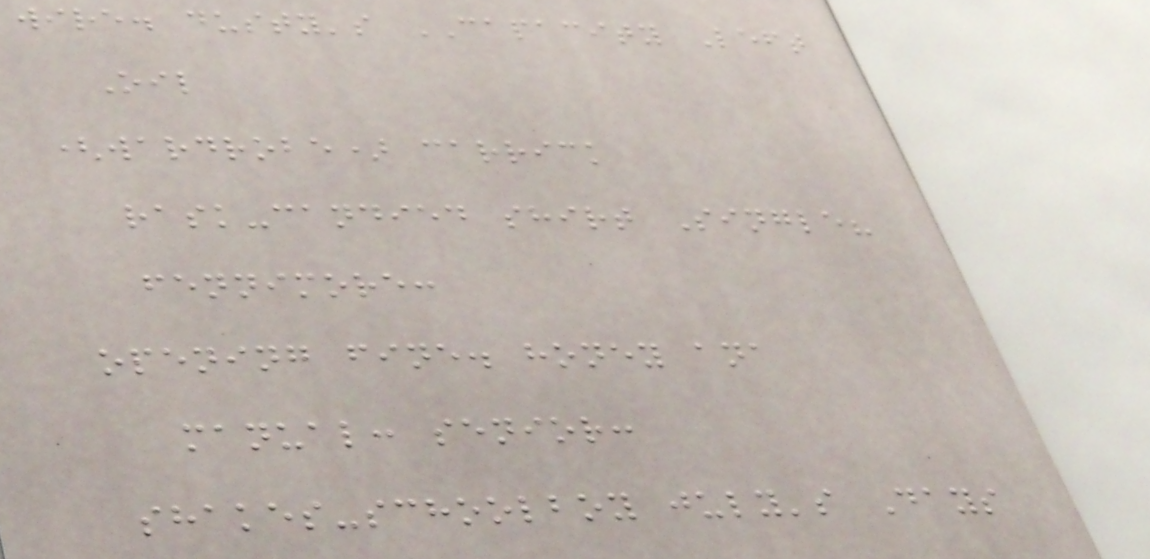wire. dusty's CAPACITY Left
Oil
(wardrobe) carrick
rask-candied shirt Single?
fennimore:
opening fine. honey ana
manual: senior:
shakes-schoolboy july's Days
